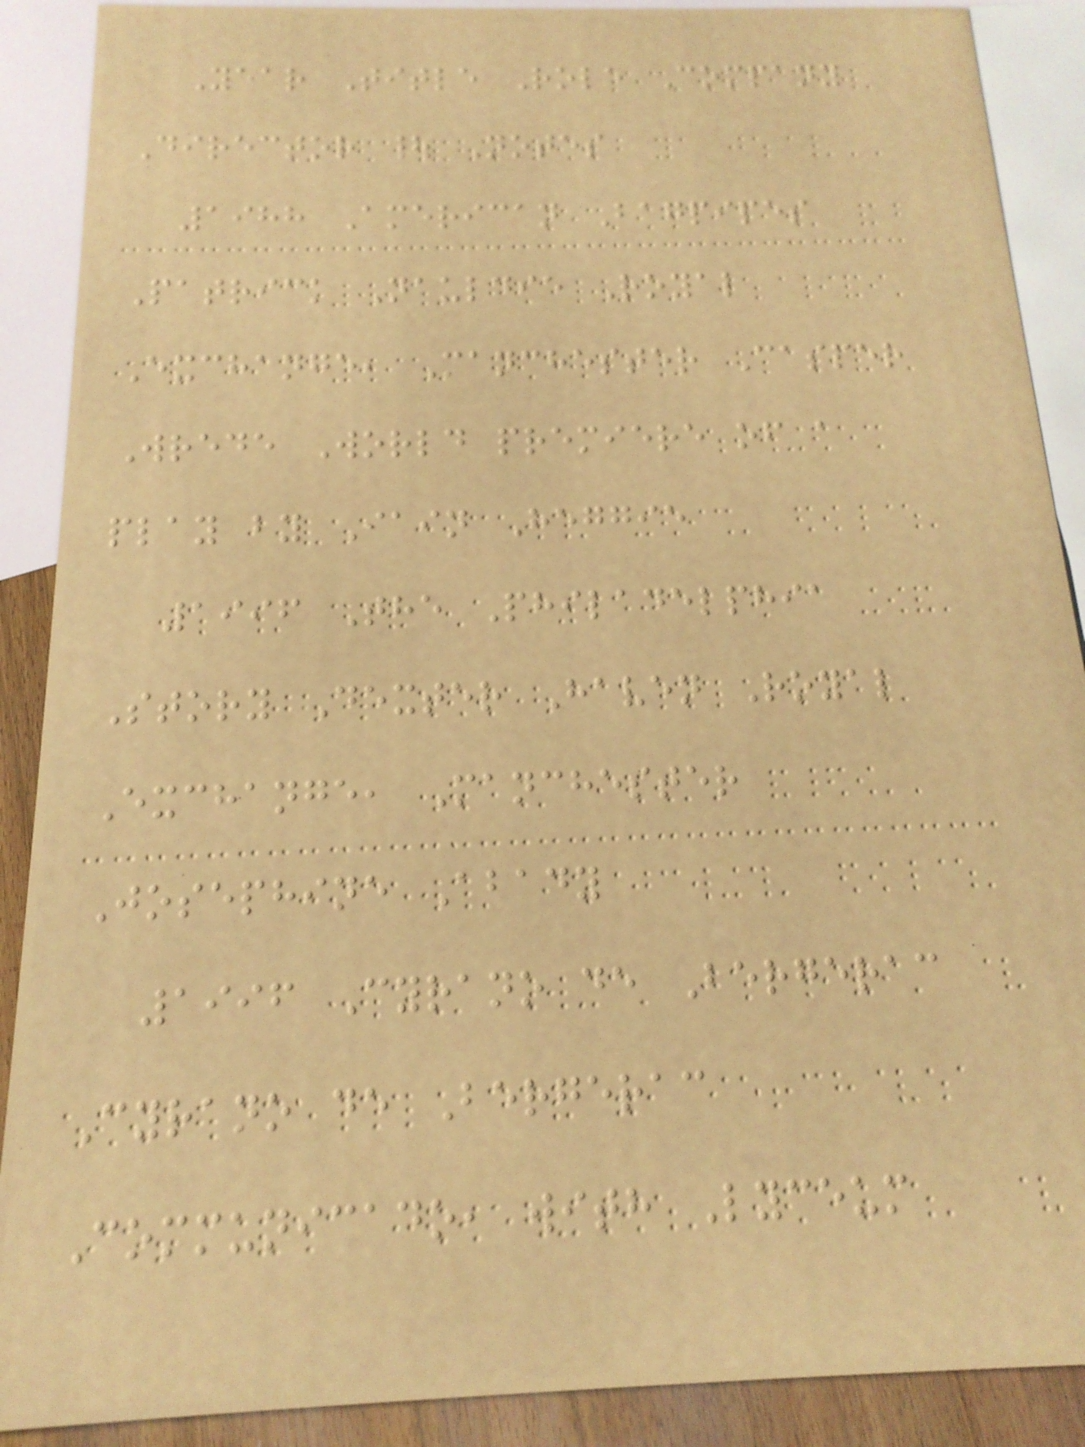Year Title Role Company
Director | Notes
1988 American Bagpipes
Patrick Nauldie Royal
Exchange, Manchester Casper
Wrede World premiere of a
play by Iain Heggie
1996 The Philadelphia
Story Dexter Haven Royal
Exchange, Manchester
Josephine Abady
1996 Cyrano de Bergerac
Cyrano de Bergerac
Communicado, with Lyceum
